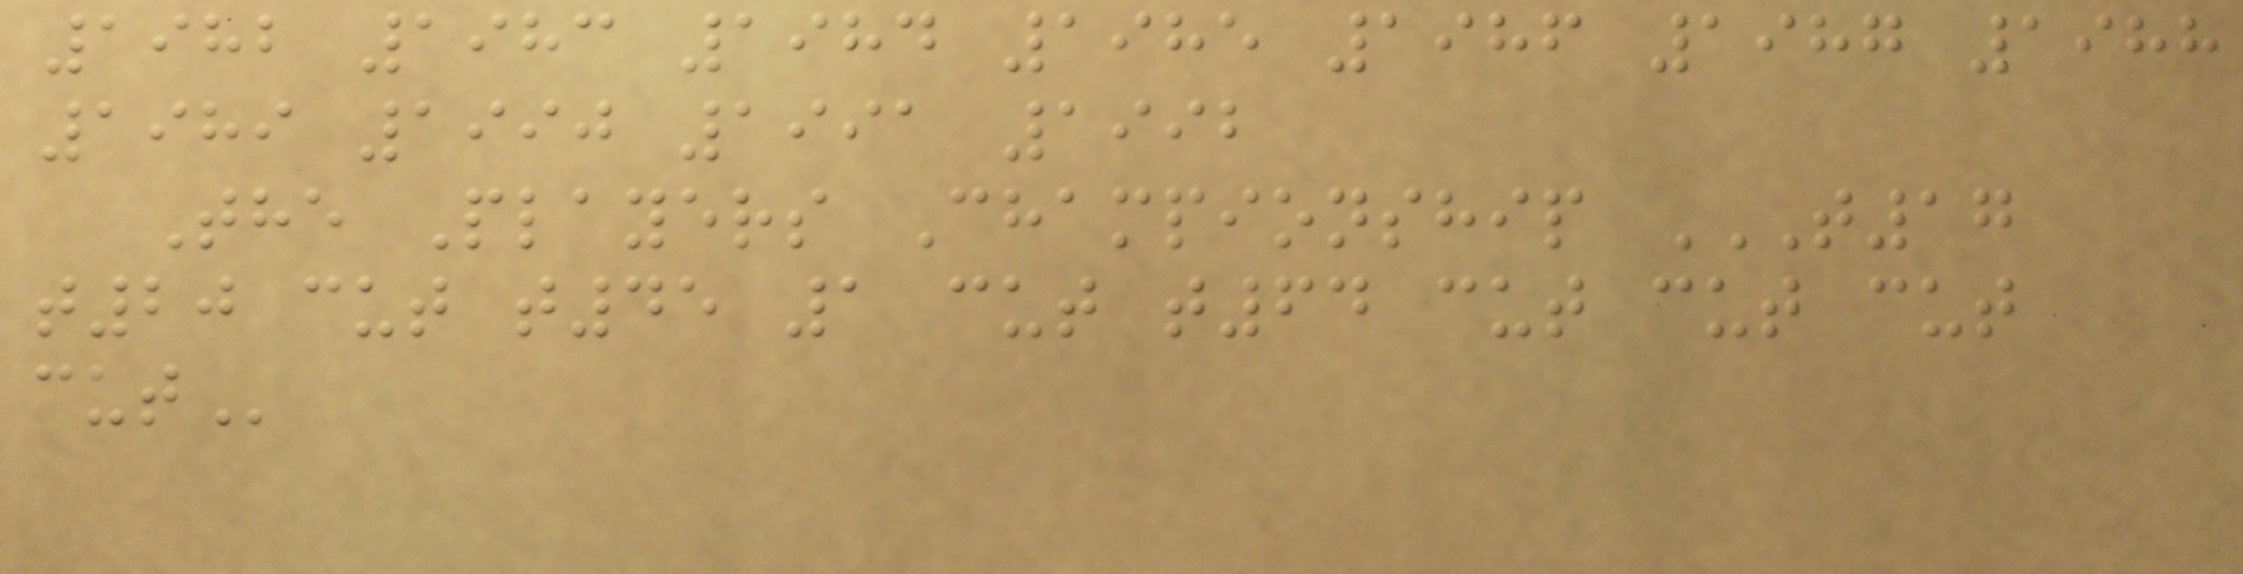1982 1983 1984 1985 1986 1987 1988
1989 1990 1991 1992
The Players Championship T17
T20 CUT T45 1 CUT T64 CUT CUT CUT
CUT
